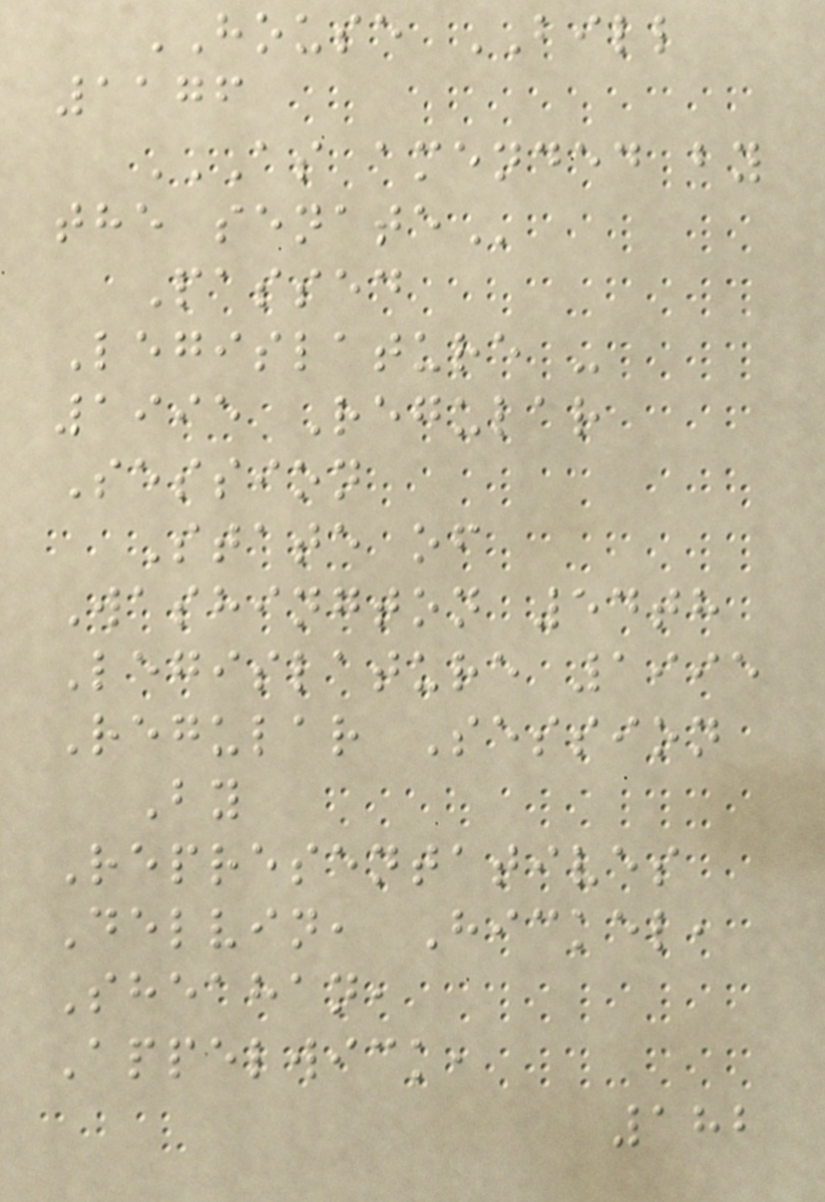HOUSE BILL
1176
AS AMENDED BY
THE SENATE
Passed
Legislature -
1995 Regular
Session
State of
Washington 54th
Legislature 1995
Regular Session
By
Representatives
Delvin, Hickel,
Sheahan,
Appelwick,
182
